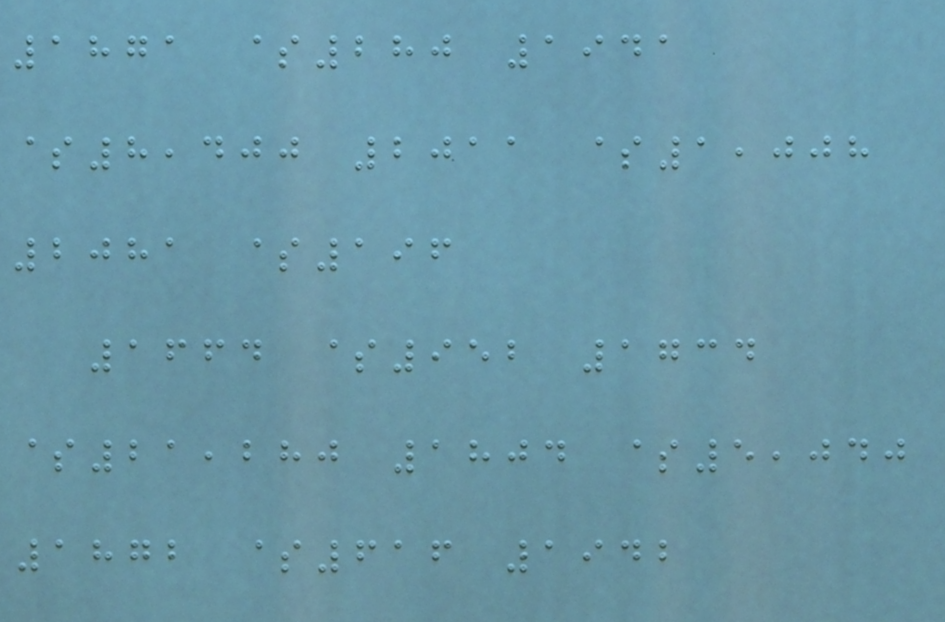1871 $280 1941
$8,400 2011 $1,008
2081 $196
1664 $952 1734
$21,280 1804 $5,040
1872 $616 1942
